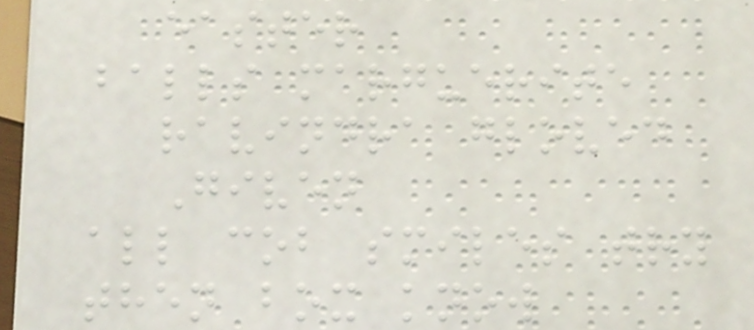easter
balls marguerite
ravindra gloved
Given
all cob smiles try
then box know
